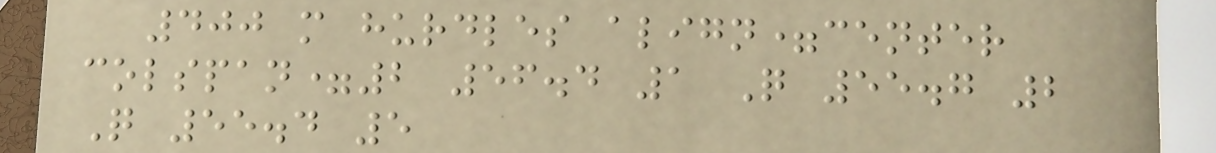400 m hurdles align=center
colspan=2 56.4 1 Q 55.7 2
Q 55.4 5
